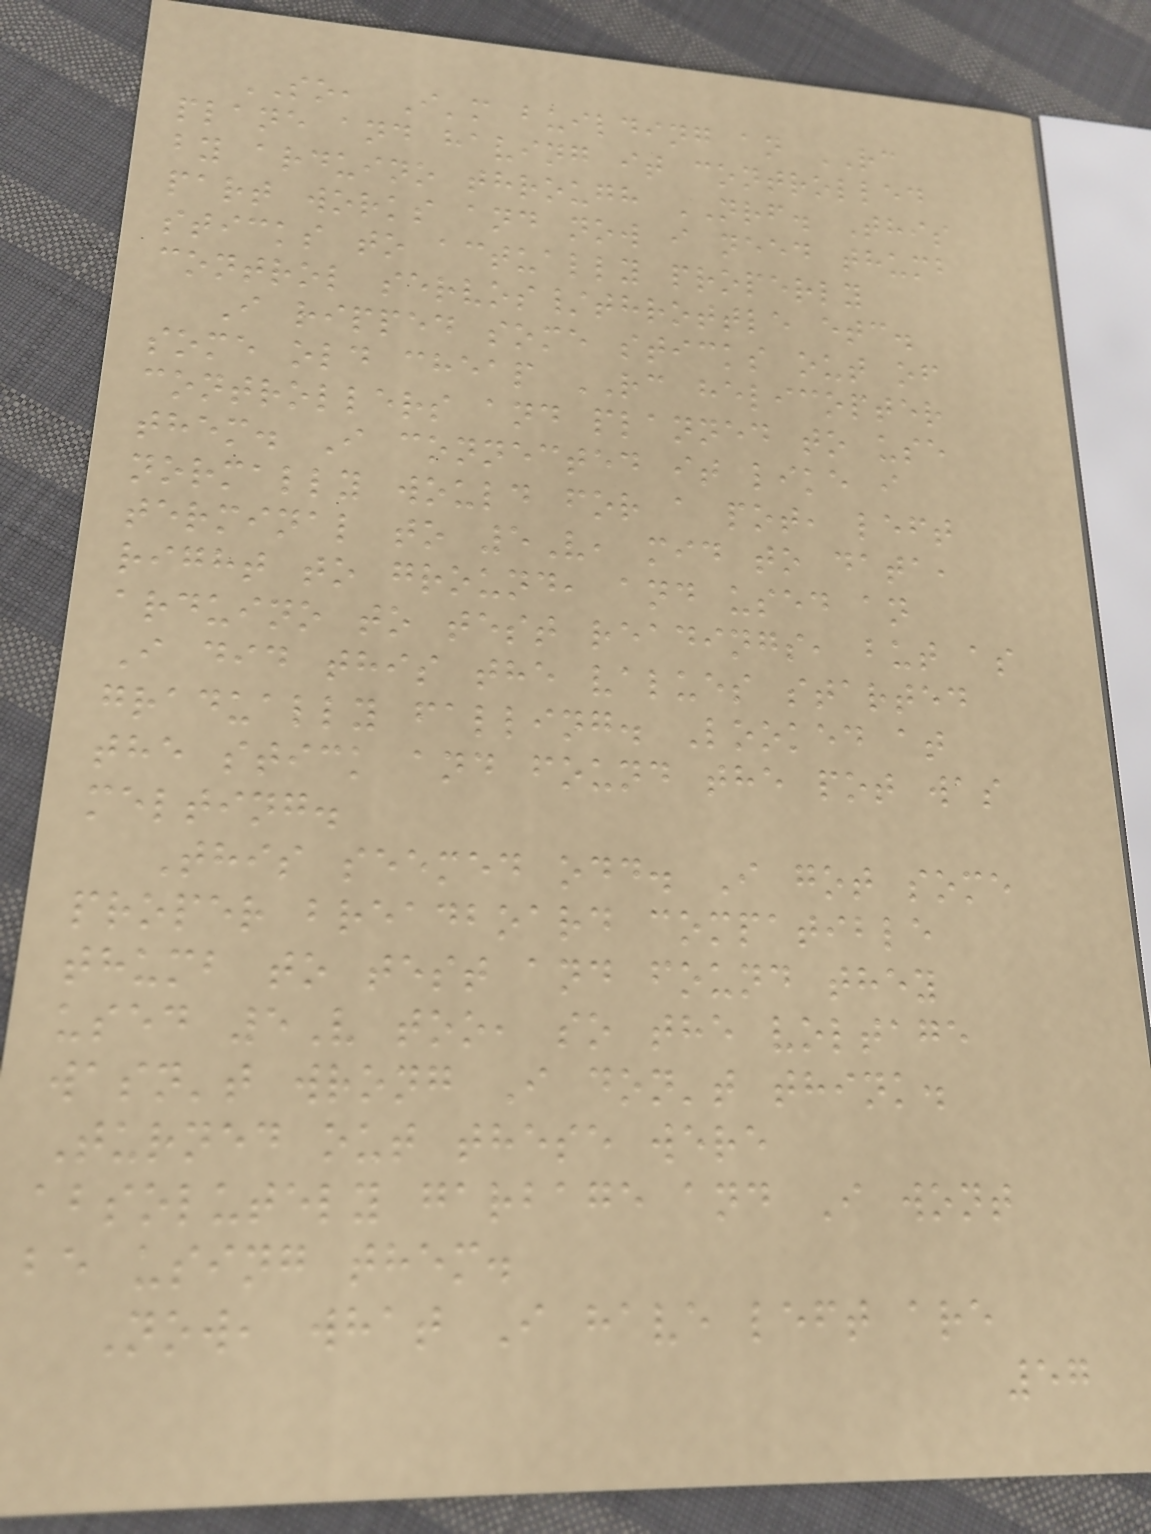SO, I'm building an RC
plane and having it controlled
by arduino through NRF. This
part works and now i need thumb
sticks to actually properly
control servos/throttle etc.
I ripped some sticks out of
some old cheap RC helicopter
controllers and planned to use
them. I connected it like i
normally would for a pot, left
terminal to 5V, mid to data,
right to ground, and used an
arduino to test readings, but as
I did this the values started
gradually falling. Looked at
the stick and found the pot was
melting.
This seemed odd. I got some
proper breadboard compatible
thumb to test and found they
used 5V too, so the voltage
wasn't wrong I don't think.
Turned out these were
absolutely garbage and I wont
be using them.
Now, what I have left are
57
